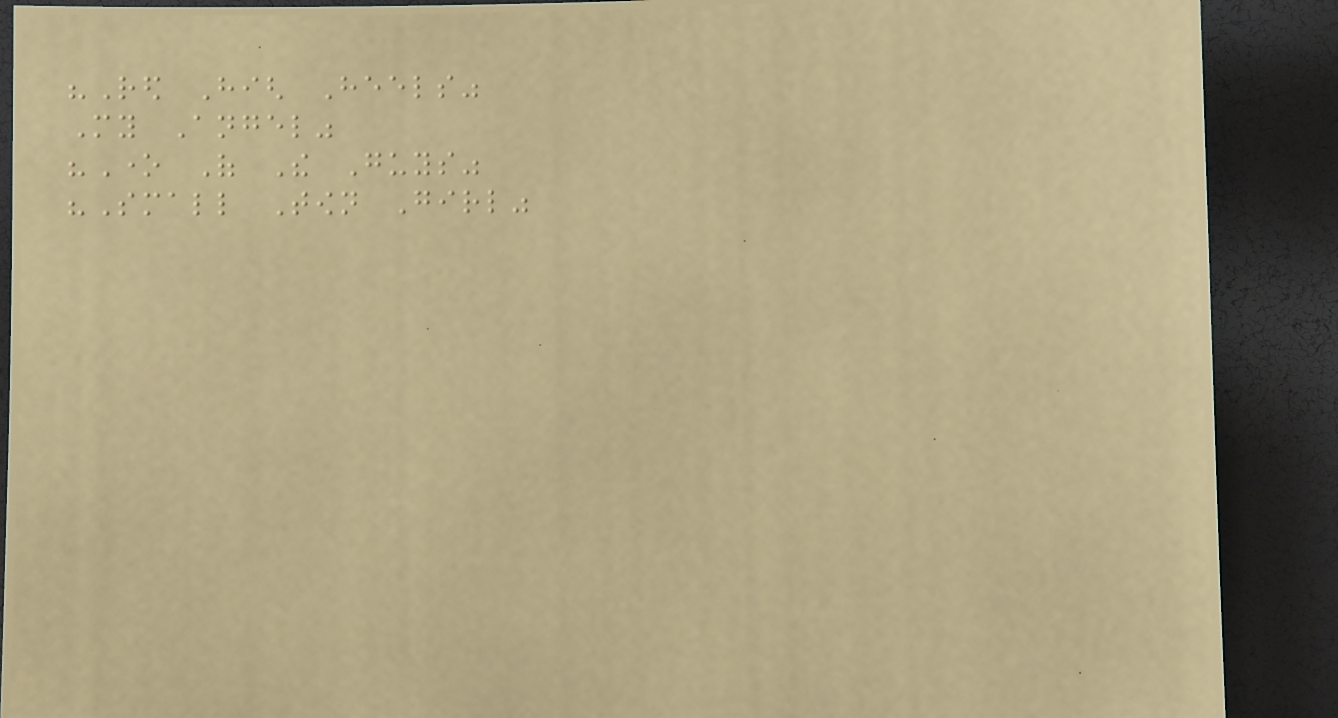"Red High Heels"
My Angel"
"One Of The Guys"
"Small Town Girl"
